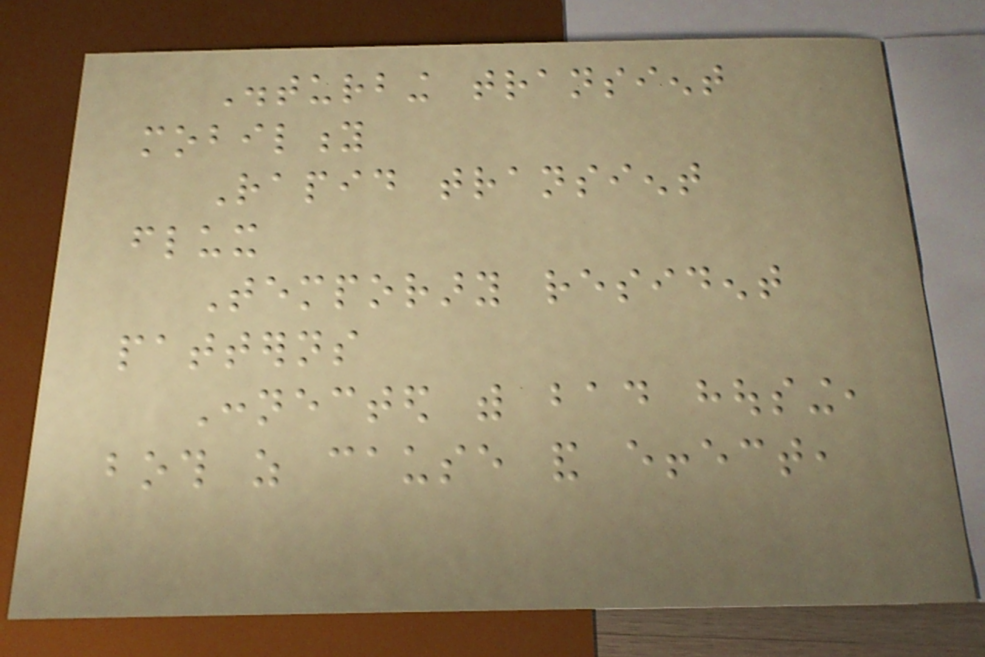Disturbing transient
mobility
Rapid transient
flux
Temporary resident
patterns
Connected with bad housing,
both as cause and effect,
